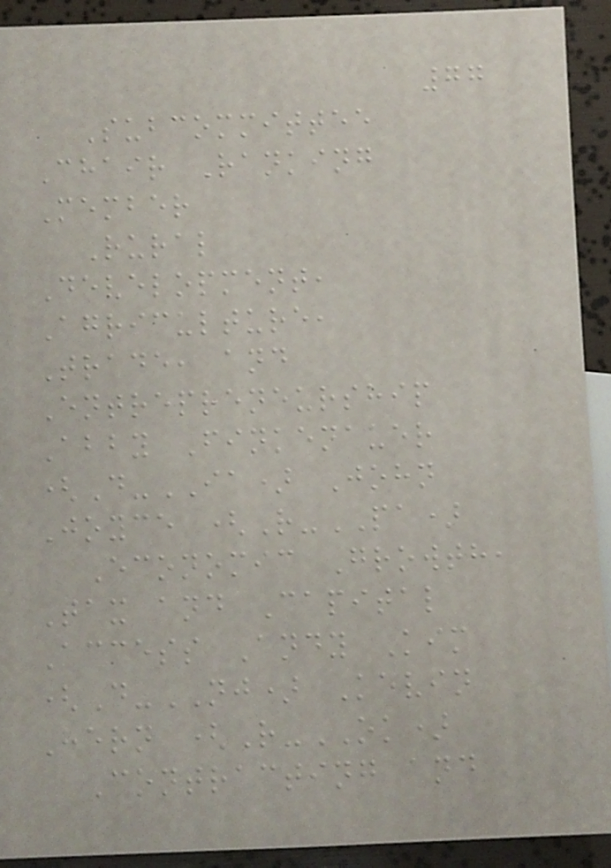77
Subcommittee
Chair Ranking
Member
Rural
Development,
Agriculture,
Trade, and
Entrepreneurship
Abby Finkenauer
(D-IA) John
Joyce (R-PA)
Economic Growth,
Tax and Capital
Access Andy Kim
(D-NJ) Kevin
Hern (R-OK)
Contracting and
